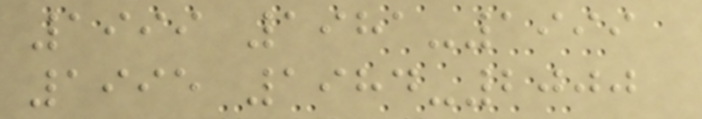1999 1981-1999
1995 1984-2000
